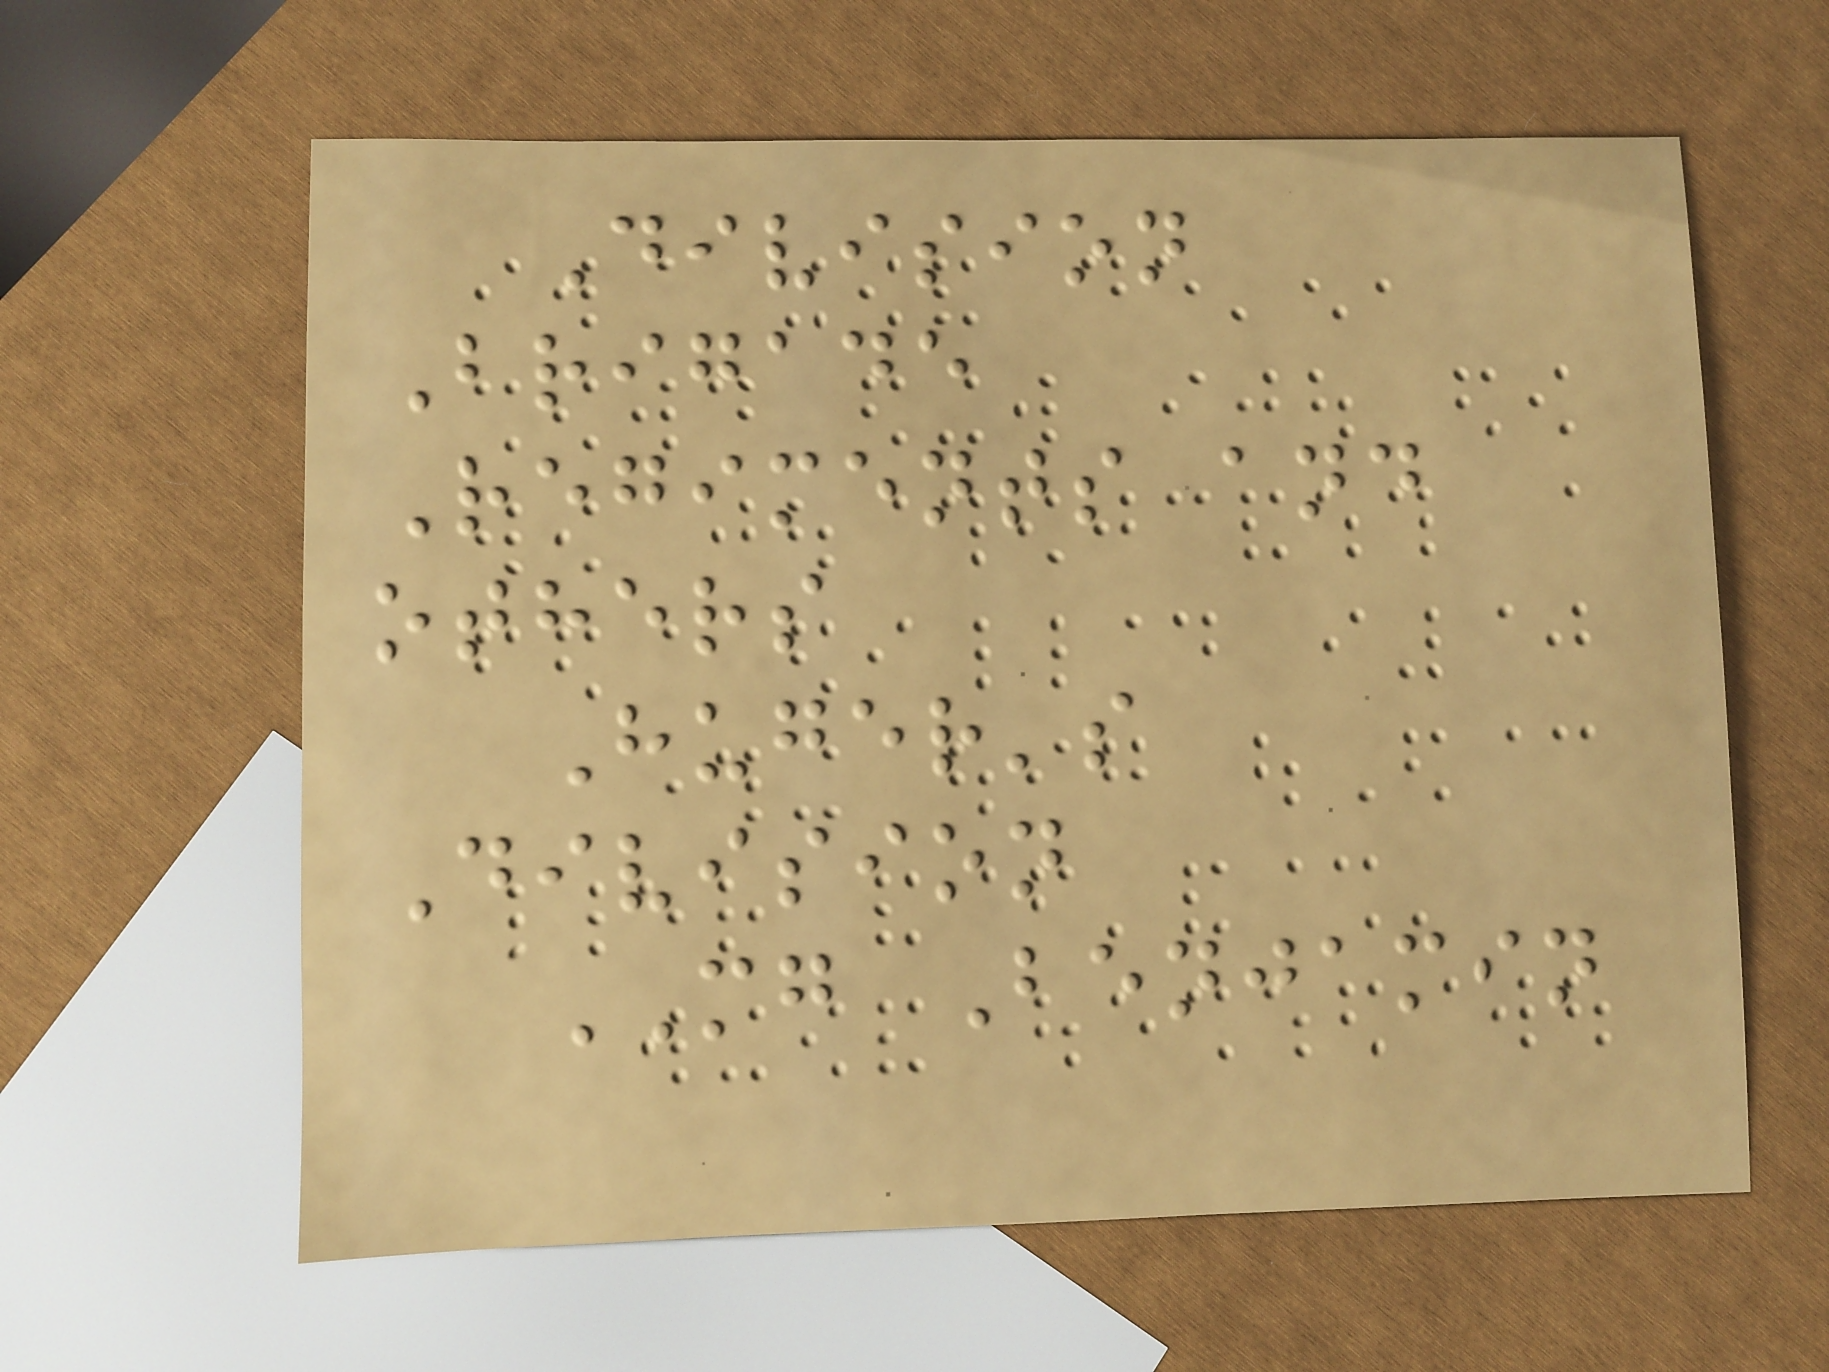Division
Brigade
Regiments and
others
Huger's
Division
MG Benjamin
